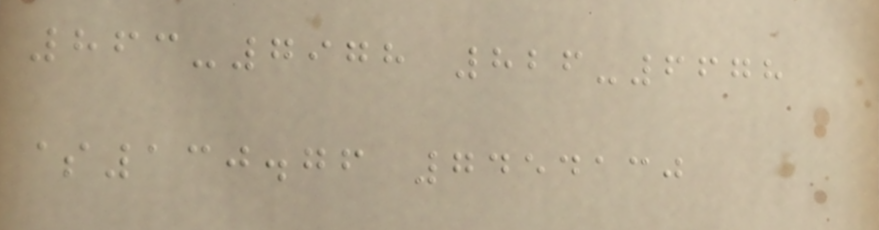863-7978 826-6678
$130.76 7454130
